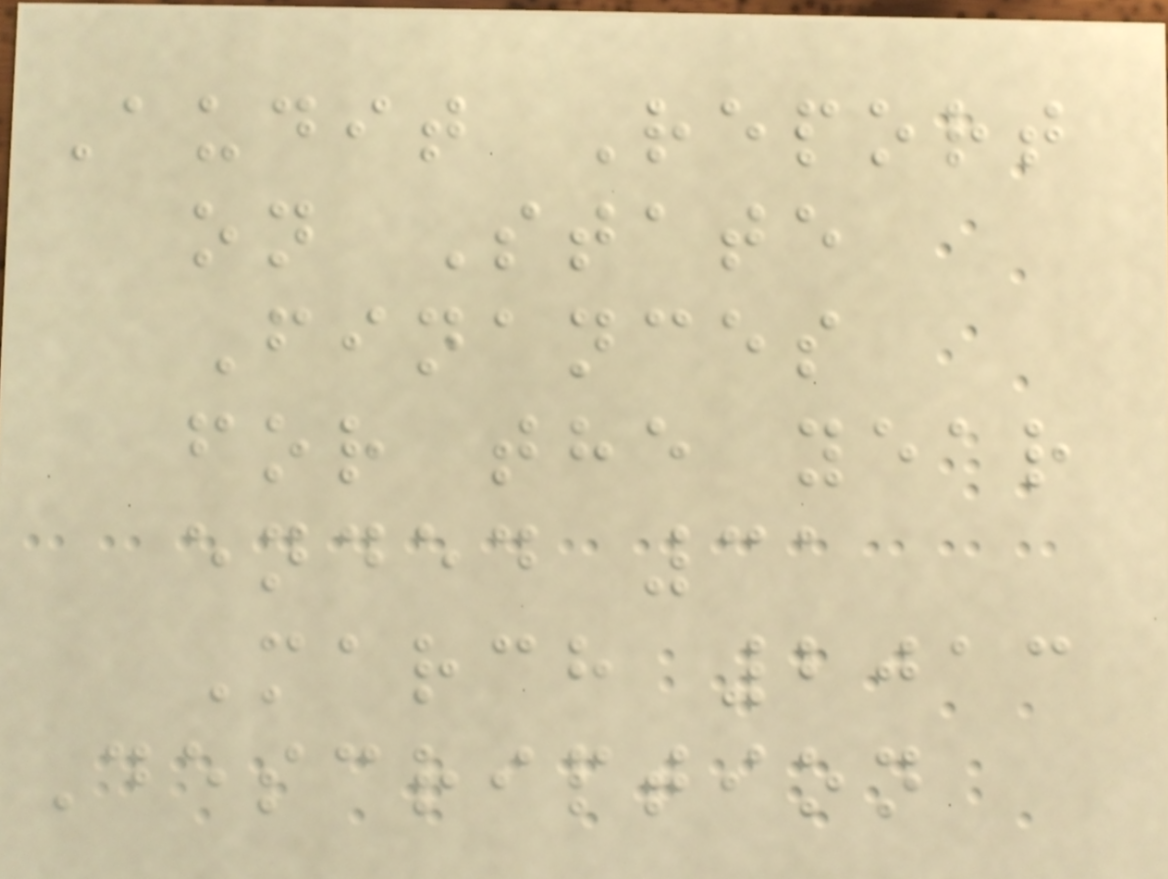Audit Report
on State
Finances
for the year
ended 31
March 2013
Description
